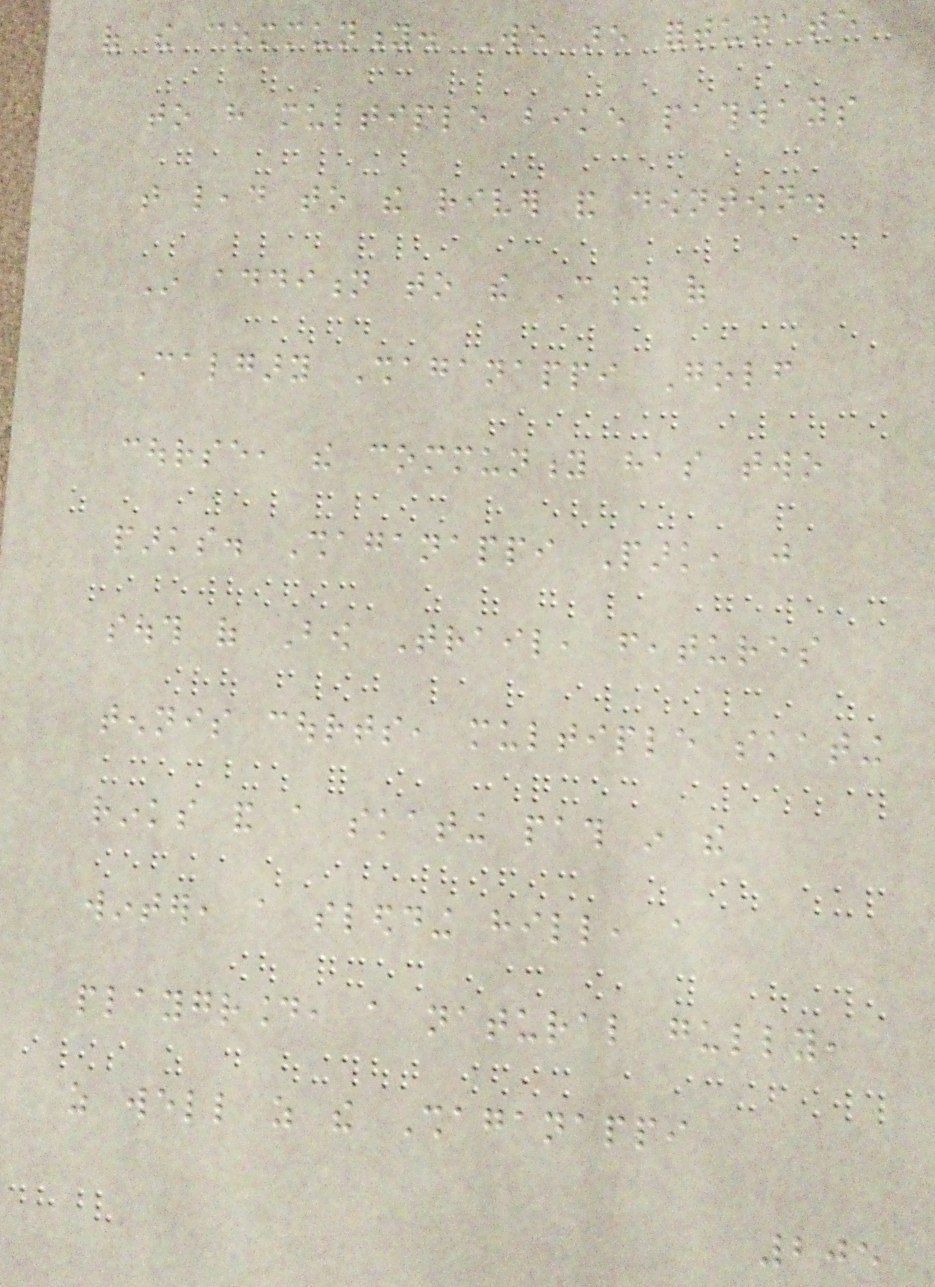of the community. We are fortunate
to have multiple bike pathways
that lead to the river and downtown.
In addition to the City of
Calgary Shaganappi Golf
course, the community has two
parks. Shaganappi Park, just
south of Bow Trail, features
tennis courts, multiple skating
rinks and a skating path in the
winter, a sledding hill, a
playground, a natural gully,
as well as the Shaganappi
205
